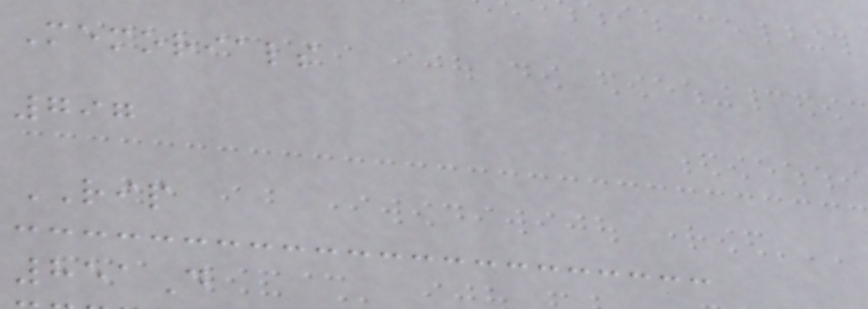Memorials
797
RIP
851D
